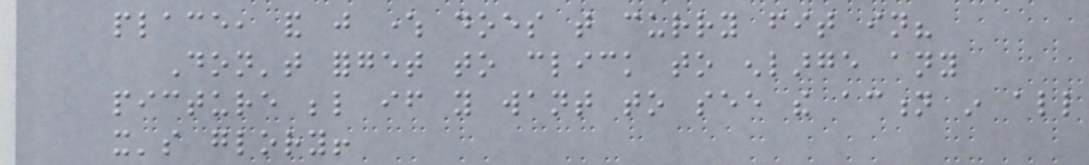place, and just where does that curry fit in?
Don't forget to click to enlarge any
picture below if you want to see the action in all
it's glory!
